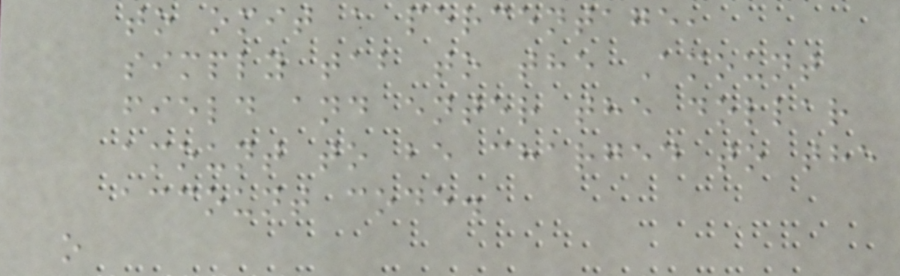to omit a percentage,
simply tab to the Amount
field and enter the dollar
amount to be charged to the
account code.
o
